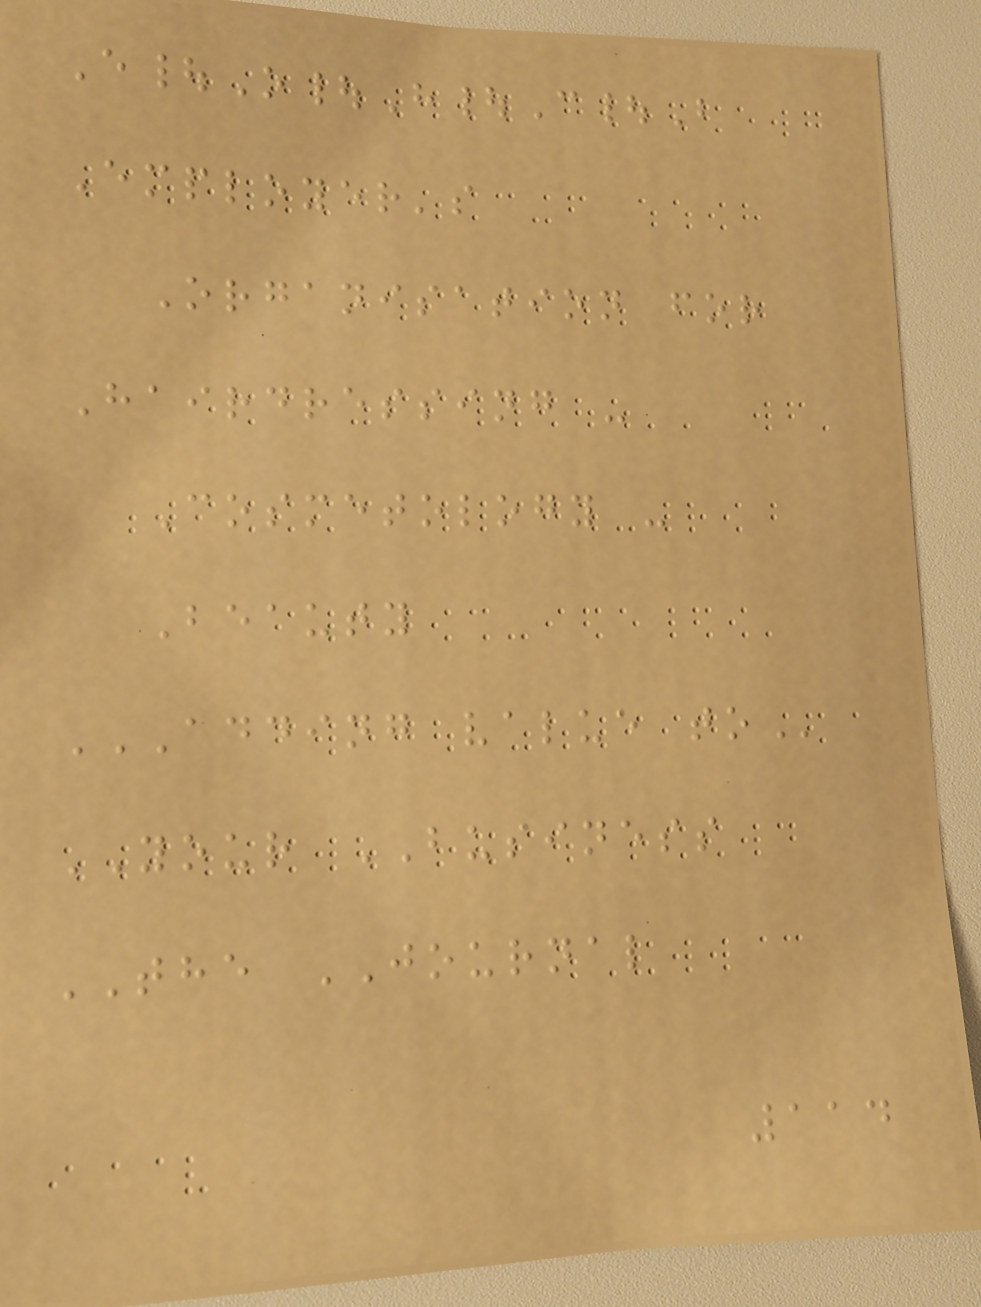E|O|H|C|B
Employer's
Organisation for
Hairdressing -
Cosmetology -
Beauty
ADDING VALUE TO
YOUR BUSINESS
THE JOURNAL
114
